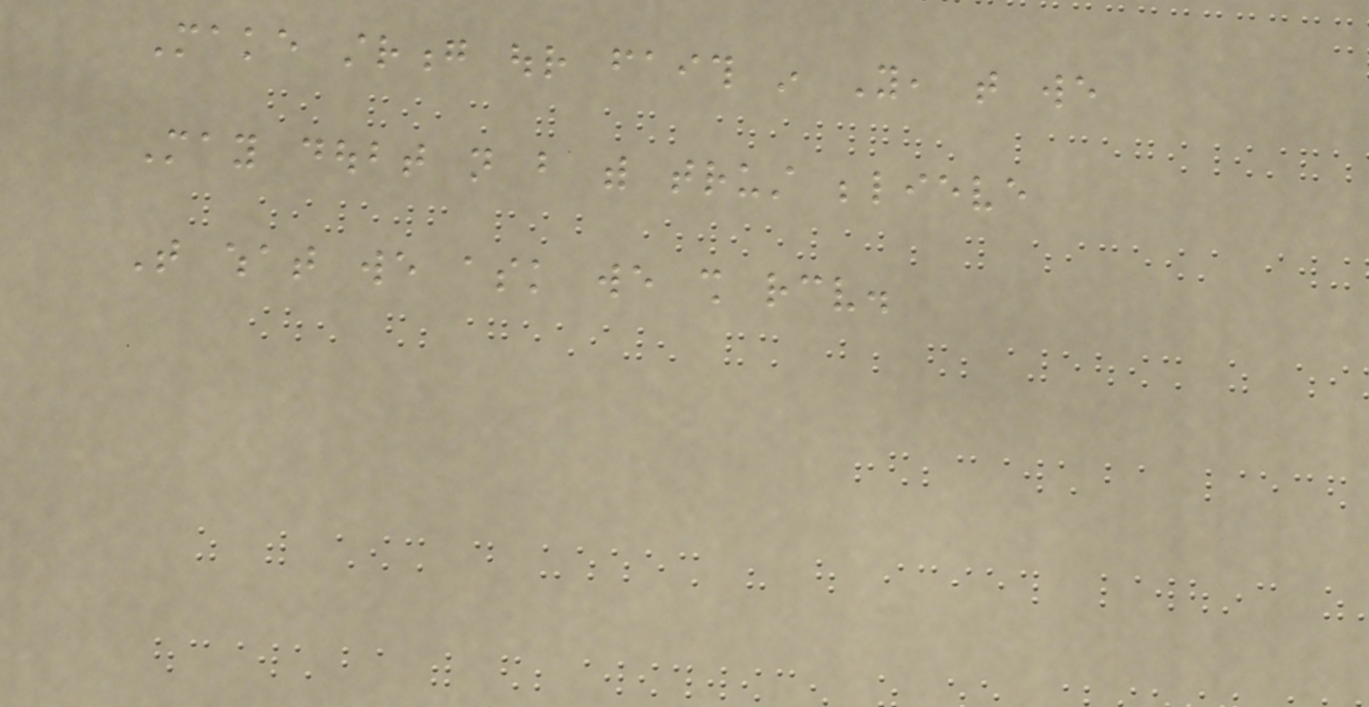Make strong our faith in You, that we
May doubt not but with trust believe
That what we ask we shall receive.
